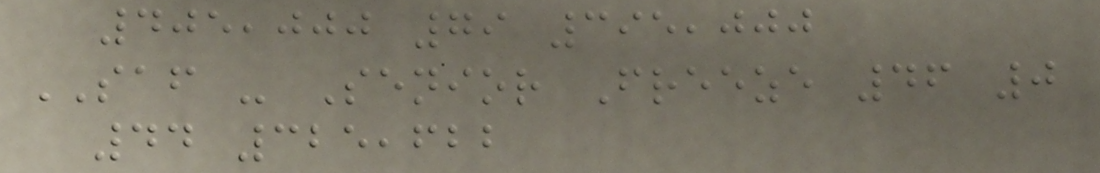405,000 79 395,000
SAF - Senior Freeze 46 0
44 325,622
